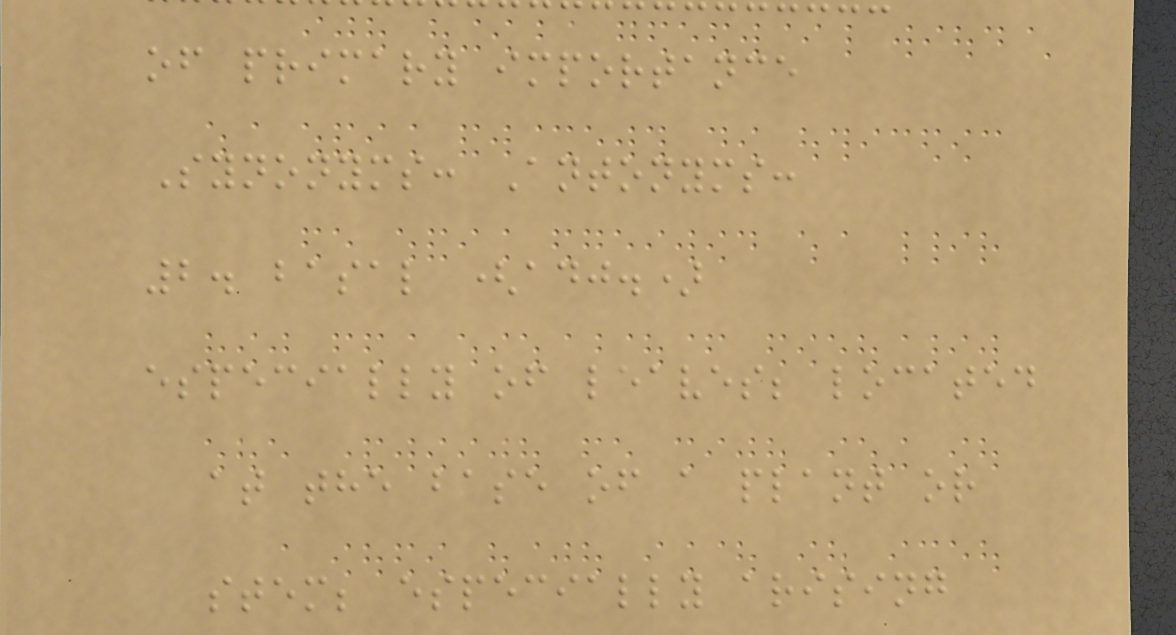of primary importance
Synonyms: Antonyms:
2. basal (adj.)
especially of leaves; located
at the base of a plant or
stem; especially arising
